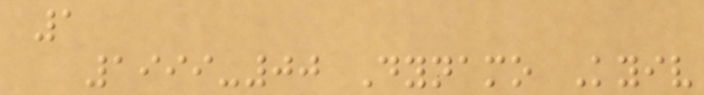1
1999-00 Dynamo Kyiv
